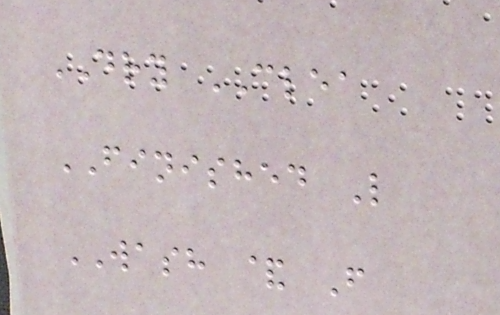DRY CLEA
FINISHED L
WASH & F
